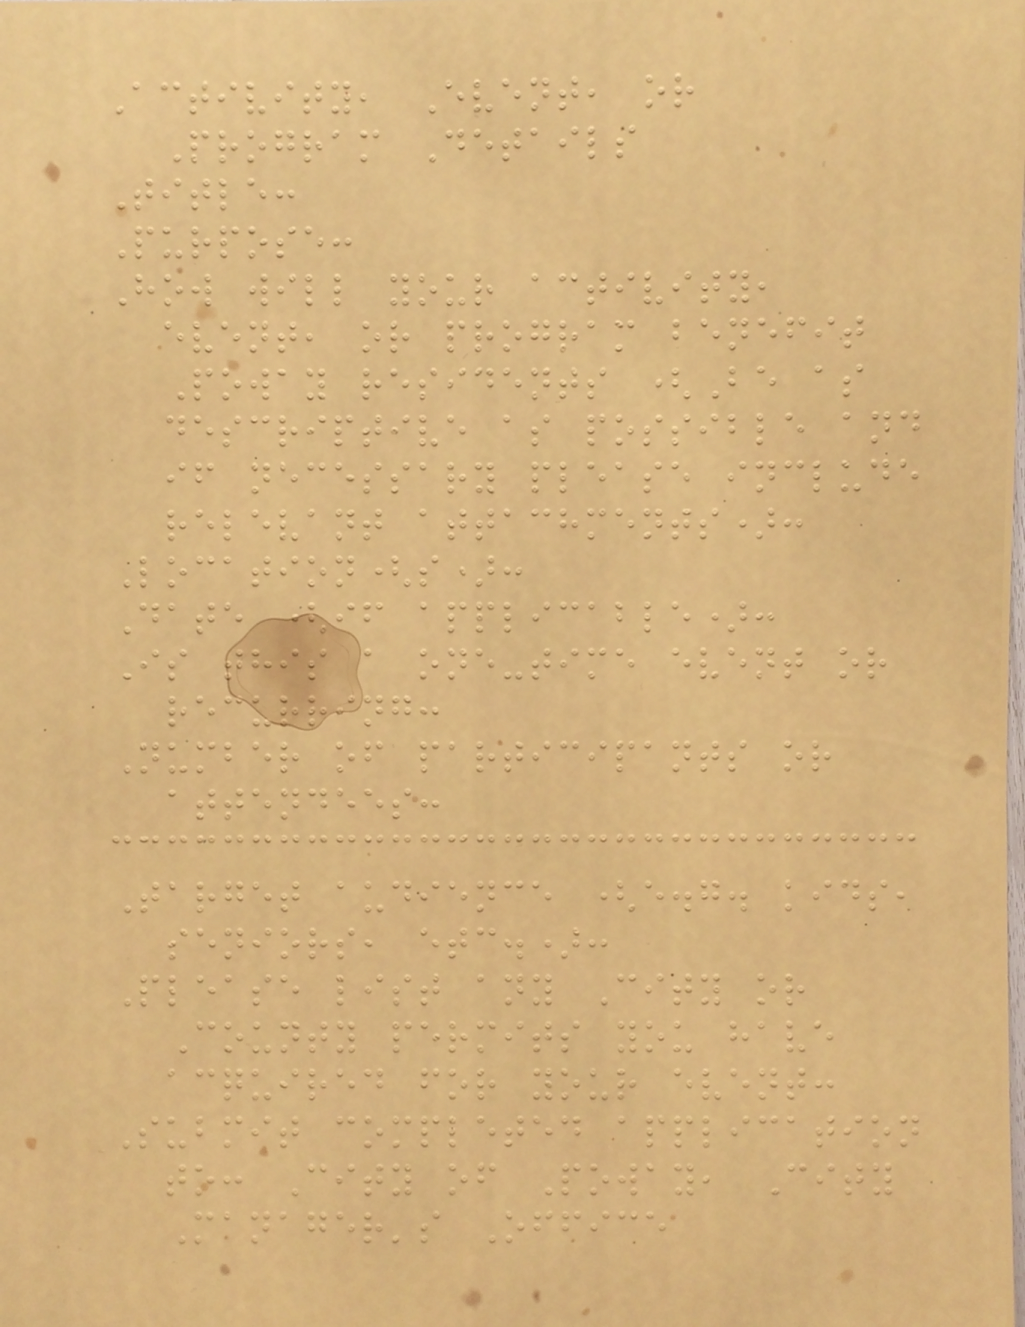Activity, Event, or
Program Details
Title:
Purpose:
How will your activity,
event, or program benefit
Poway residents (Be as
descriptive as possible and
if necessary please include
relevant attachments):
Location(s):
Date (if applicable):
Is this a one-time event or
recurring:
Number of participants or
attendees:
Target audience (e.g. kids,
seniors, etc.):
Please list any City or
County permits you have
acquired for your event:
Submit completed application
to: City of Poway, City
Manager's Office
